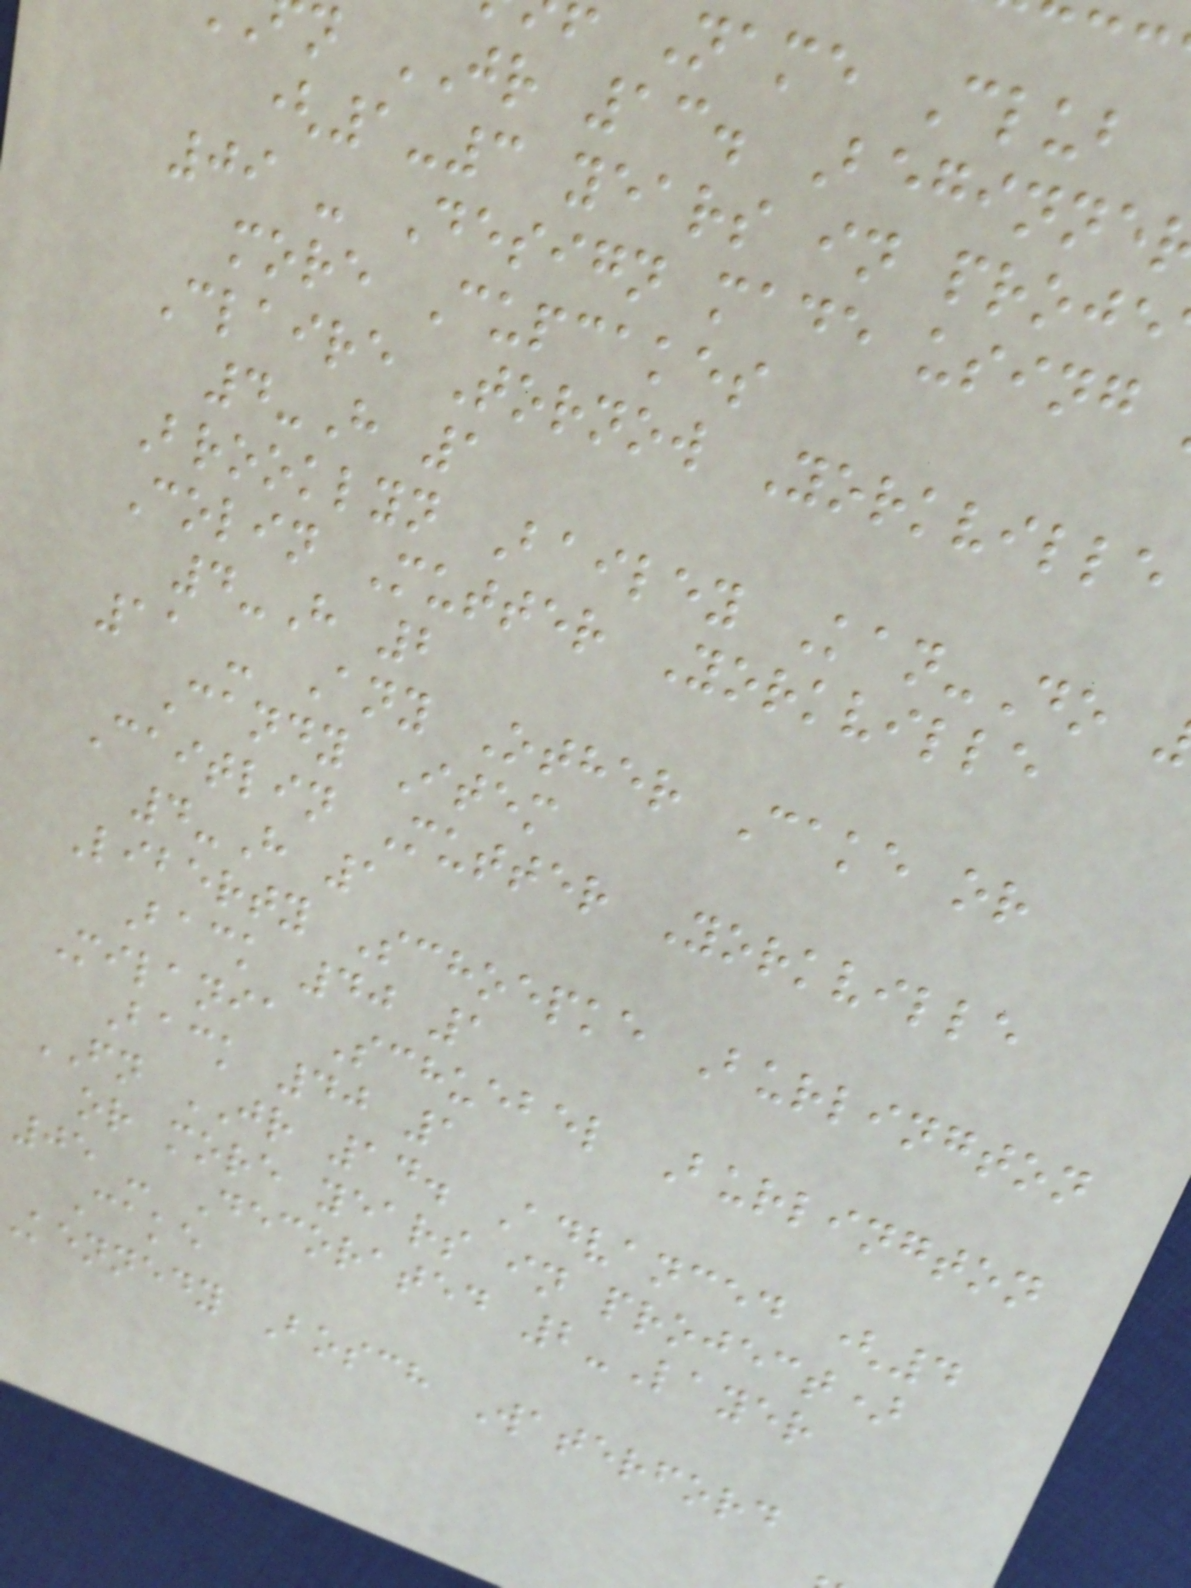Name Club
n JR 13. Beginne
(1-3 years in proje
09 - Design made using
more Cupcakes
Claire Tornow Yorkville
4-H 1
Brooklyn Bailey Kan-Do
Colin Mutter Yorkville
4-H 2
11 - Any Other Cake or
Candy Item
Caitlin Mutter Yorkville
4-H 1
Liberty Schoepke Burlington
Back 40 1
Milania Schuebel Burlington
Back 40 1
FN JR 14. Advanced (4
or more years in project)
05 - Decorated 2-Layer
Cake
kennedy Bosch Waterford
